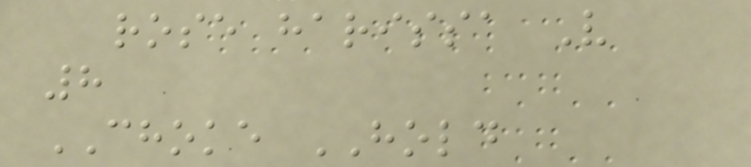rose harissa V
8
CHOKE HOLD
